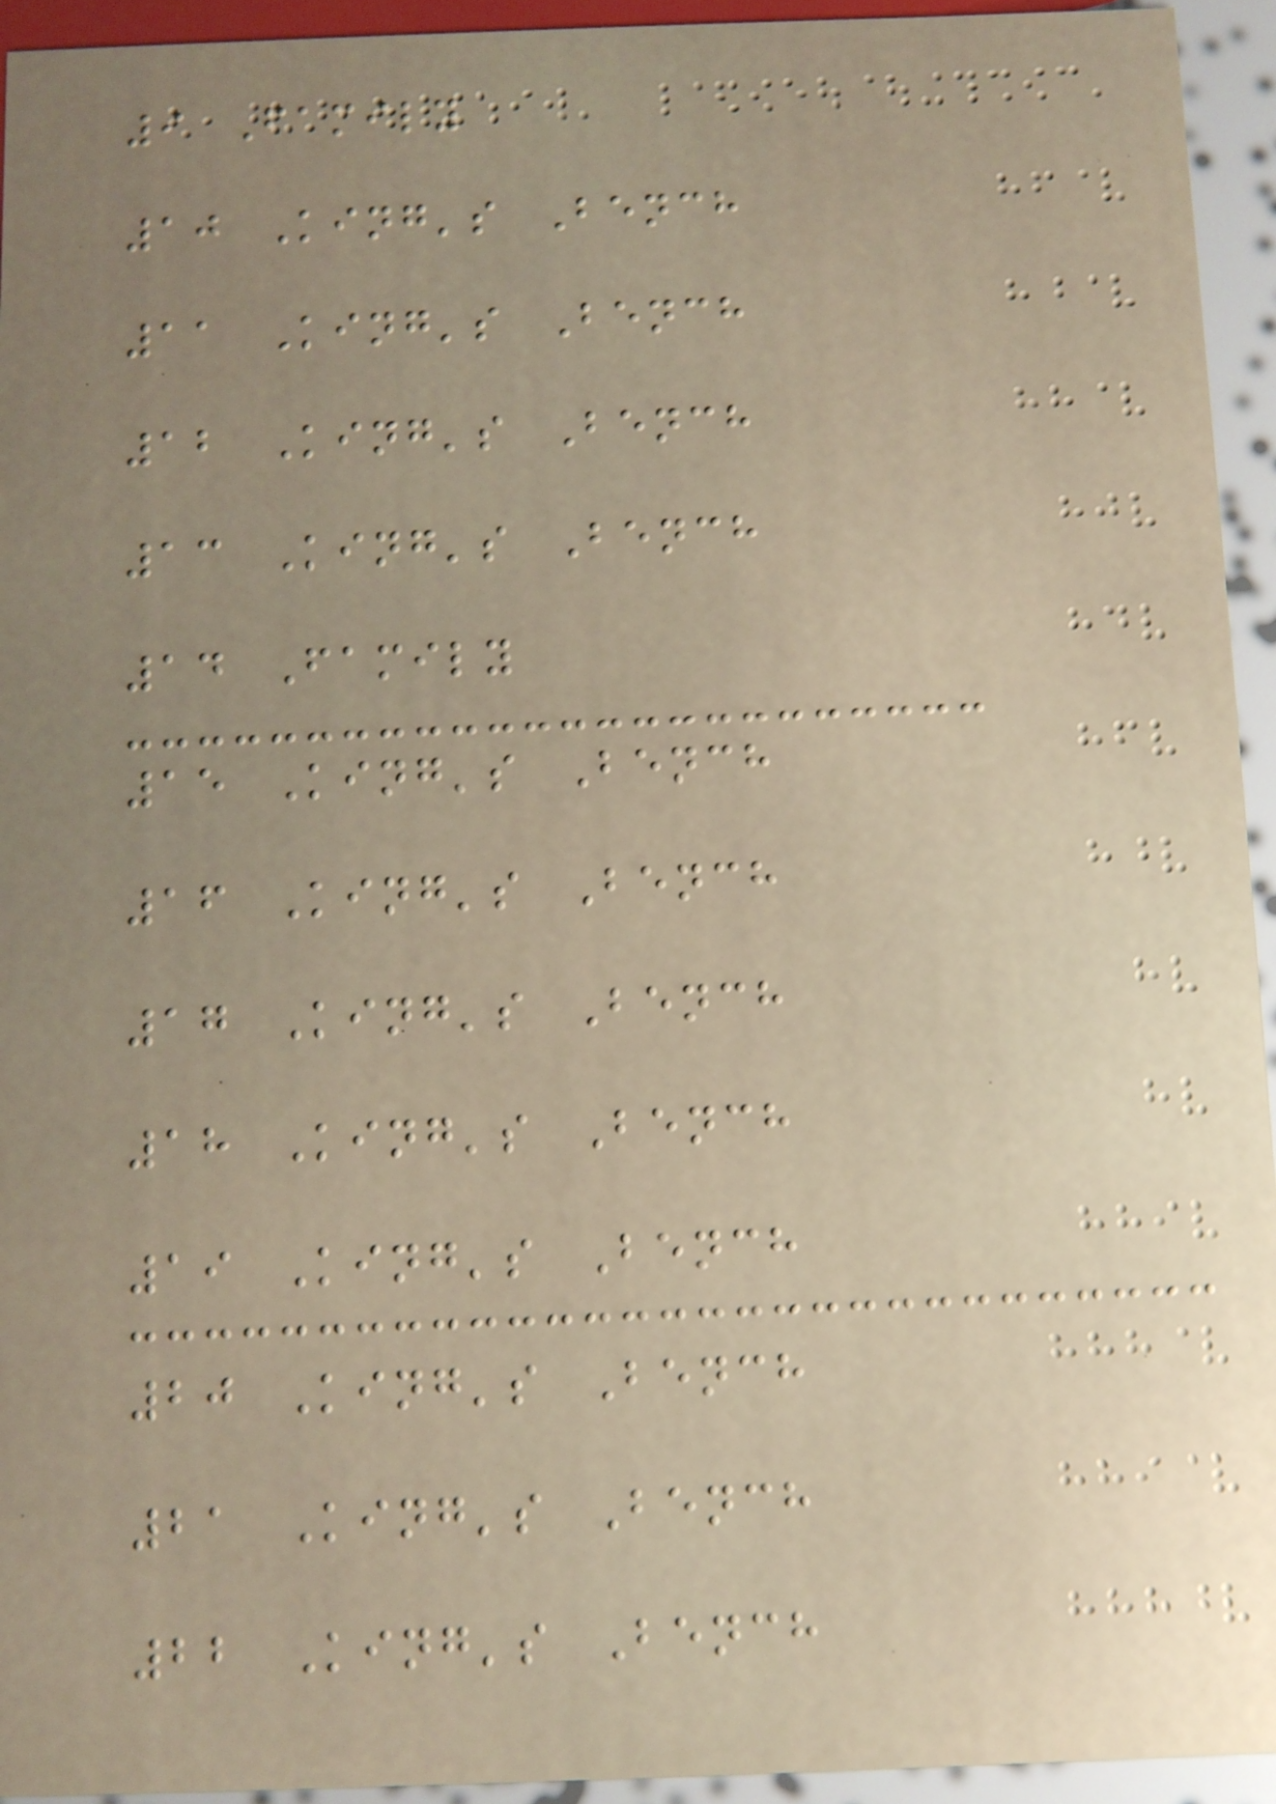9 Family
10 King's Bench
11 King's Bench
12 King's Bench
13 King's Bench
14 Family
15 King's Bench
16 King's Bench
17 King's Bench
18 King's Bench
19 King's Bench
20 King's Bench
21 King's Bench
22 King's Bench
